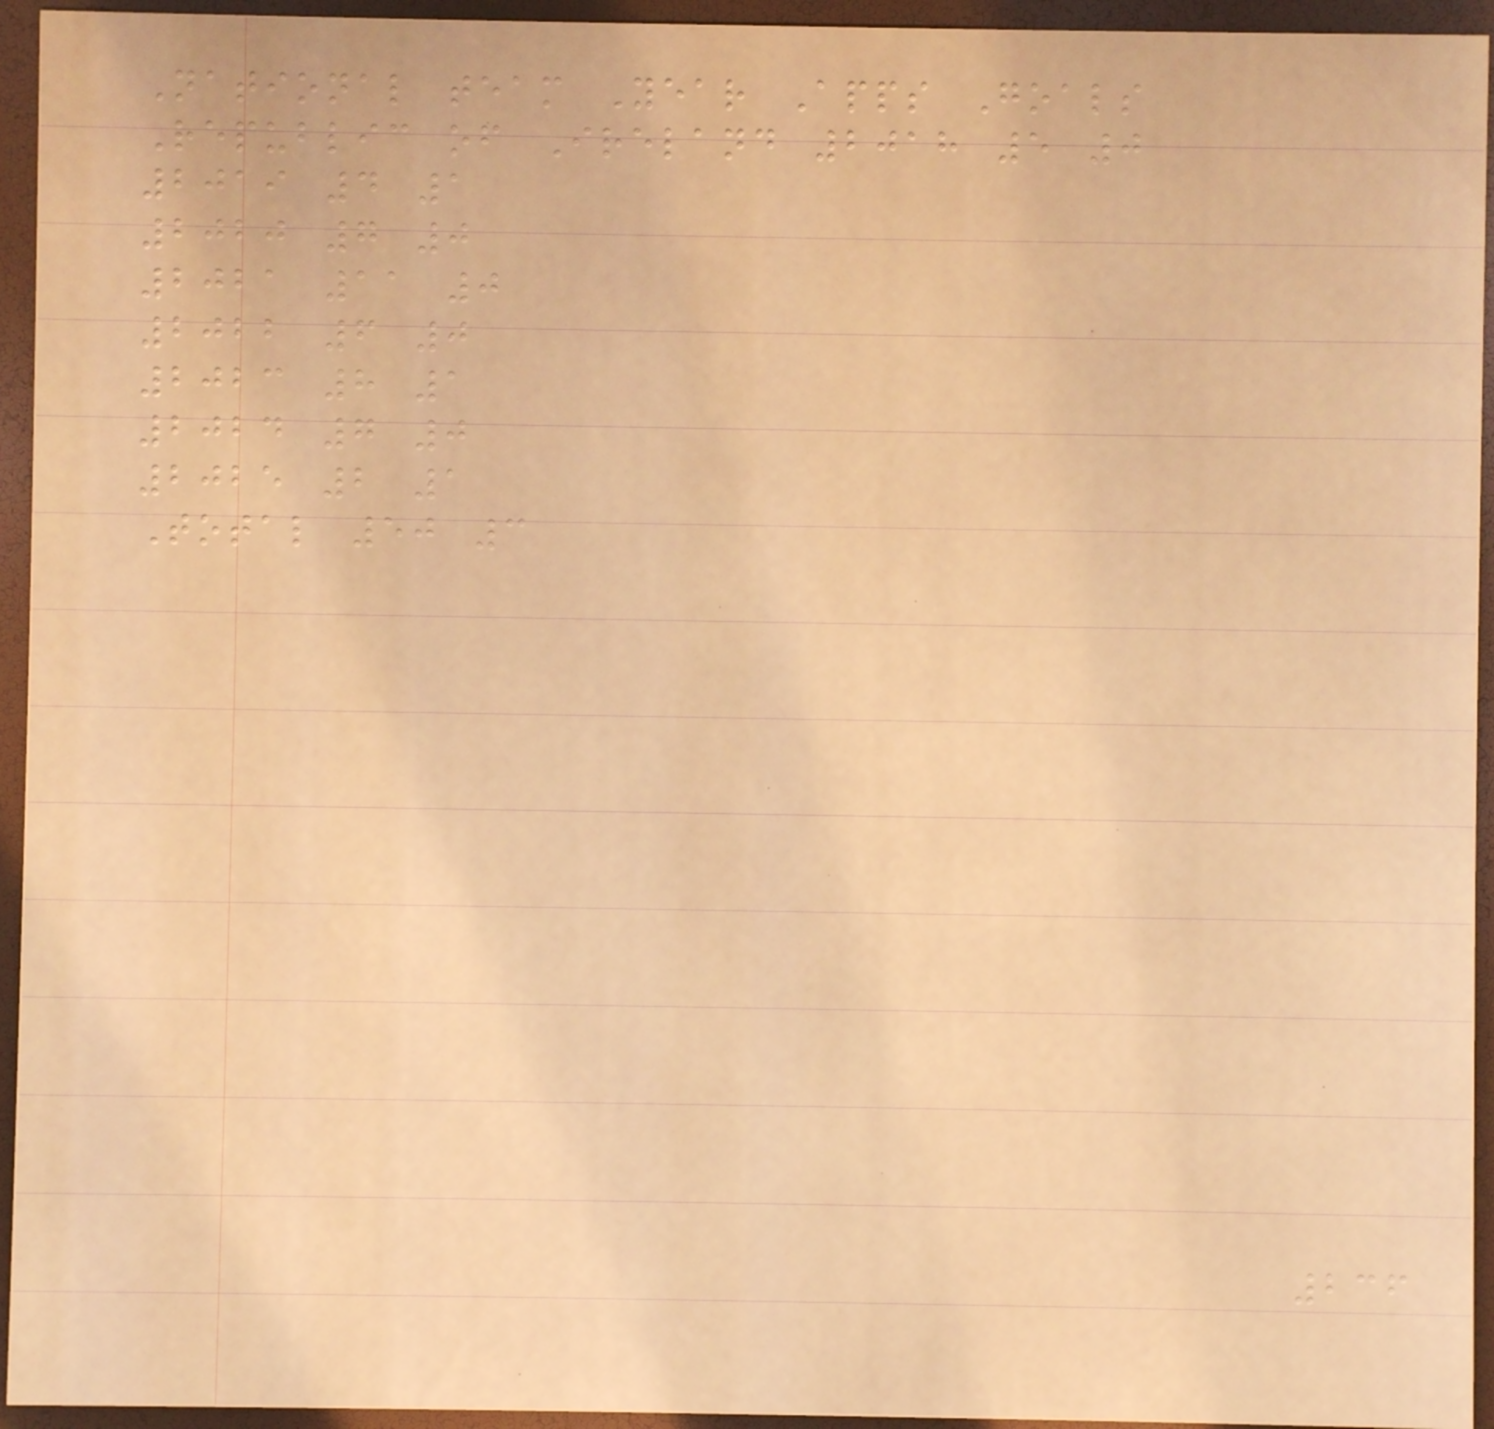National team Year Apps Goals
Republic of Ireland 2018 5 0
2019 4 1
2020 7 0
2021 11 0
2022 6 0
2023 8 1
2024 7 0
2025 2 1
Total 50 3
236
